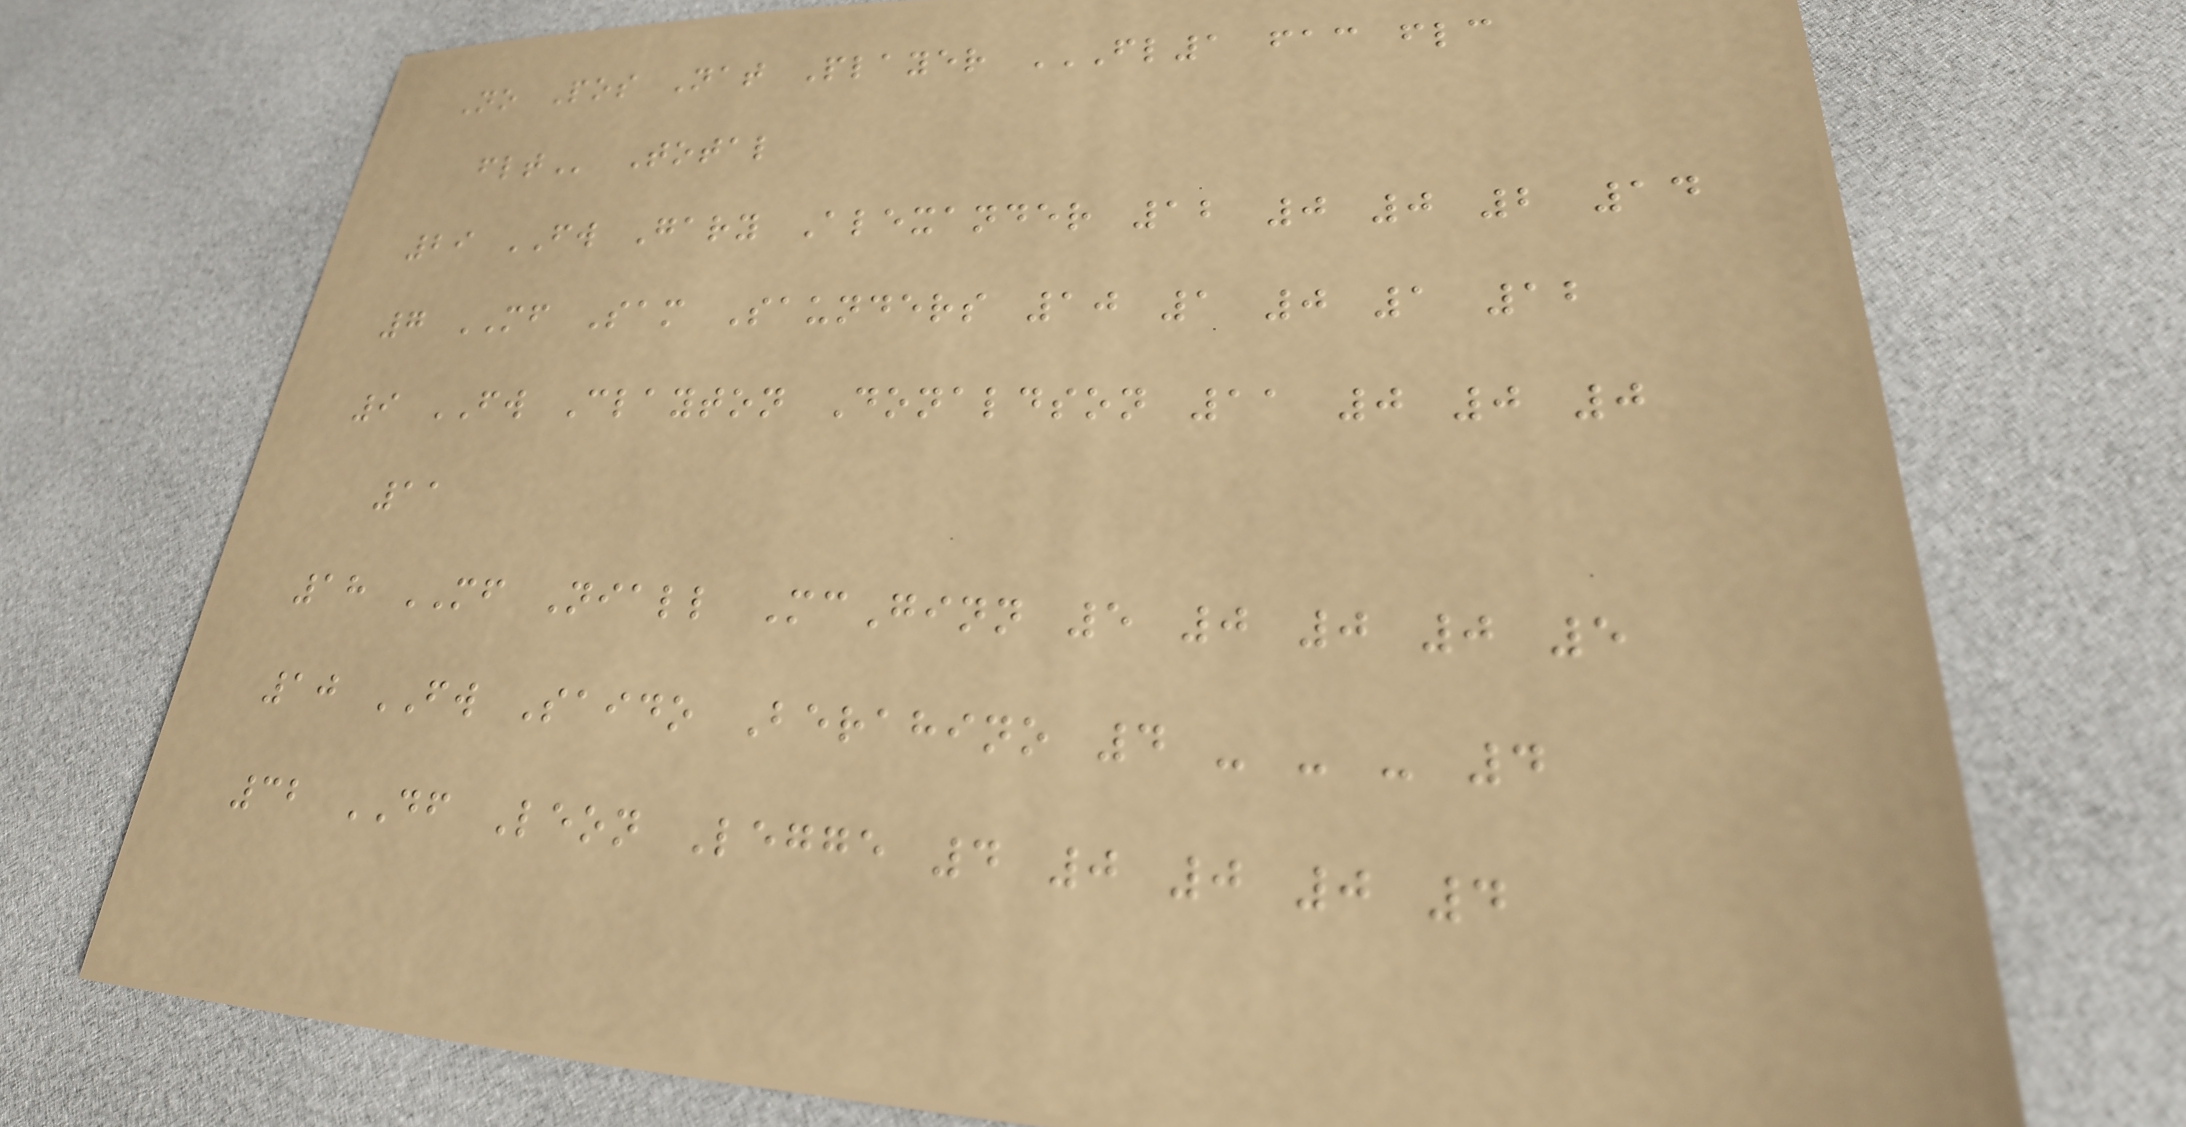No Pos Nat Player FL1 FAC FLC
FLT Total
29 FW Gary Alexander 12 0 0 2 14
7 MF Sam Saunders 10 1 0 1 12
9 FW Clayton Donaldson 11 0 0 0
11
18 MF Niall McGinn 5 0 0 0 5
10 FW Saido Berahino 4 - - - 4
32 DF Leon Legge 4 0 0 0 4
